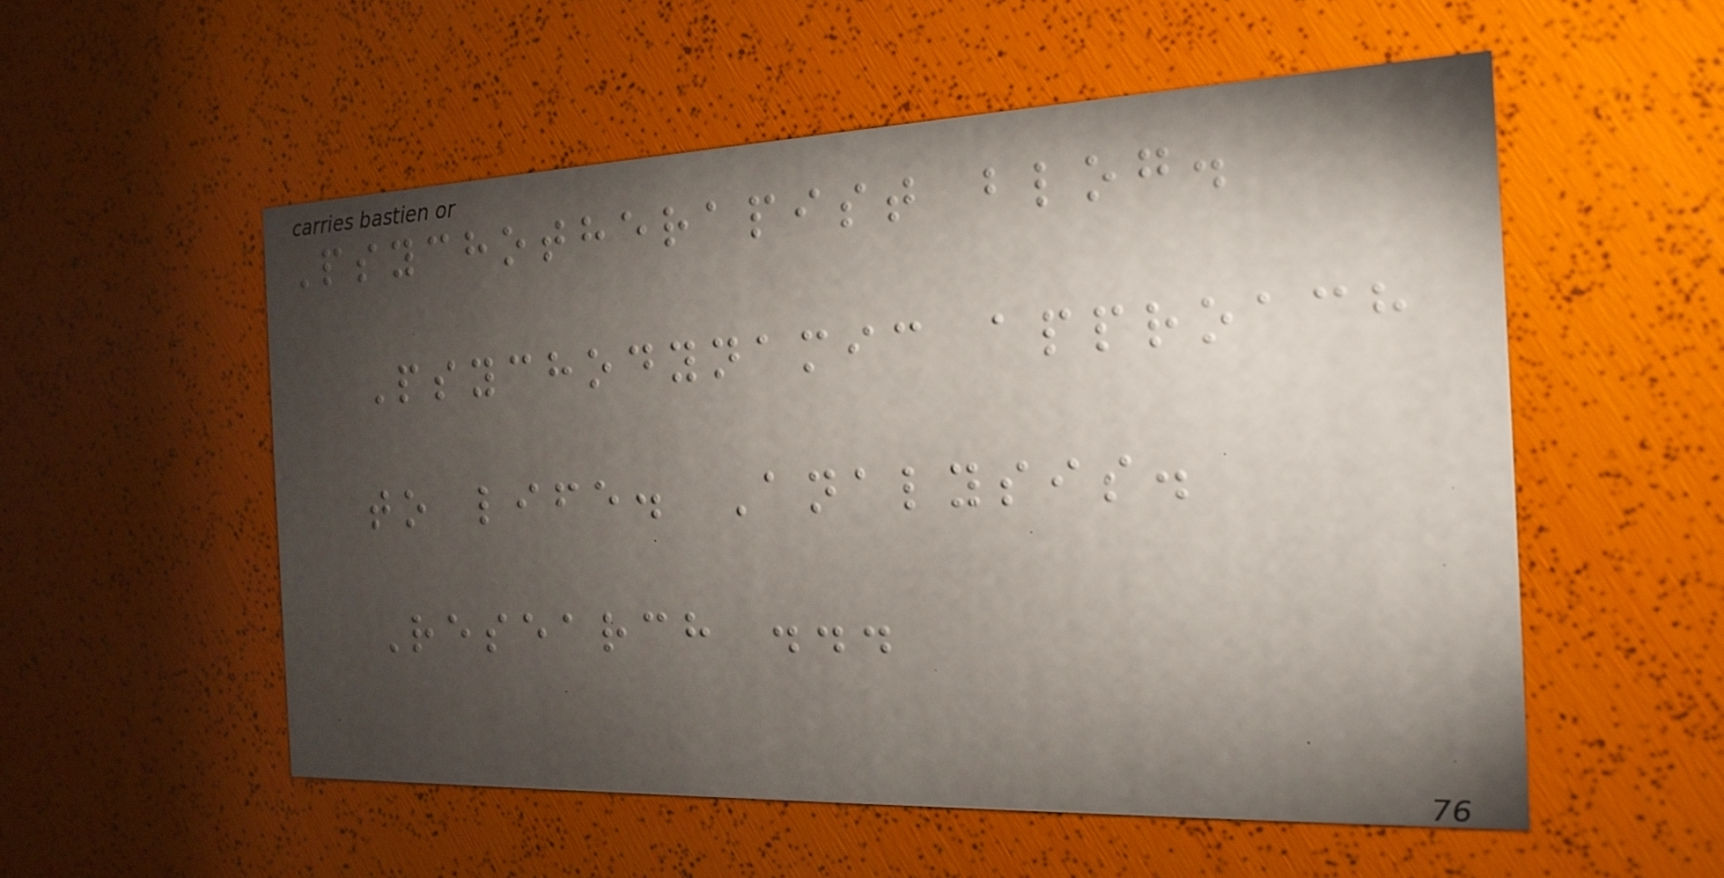Psychotherapist blog.
Psychodynamic approach
to life. Analysis.
Research ...
